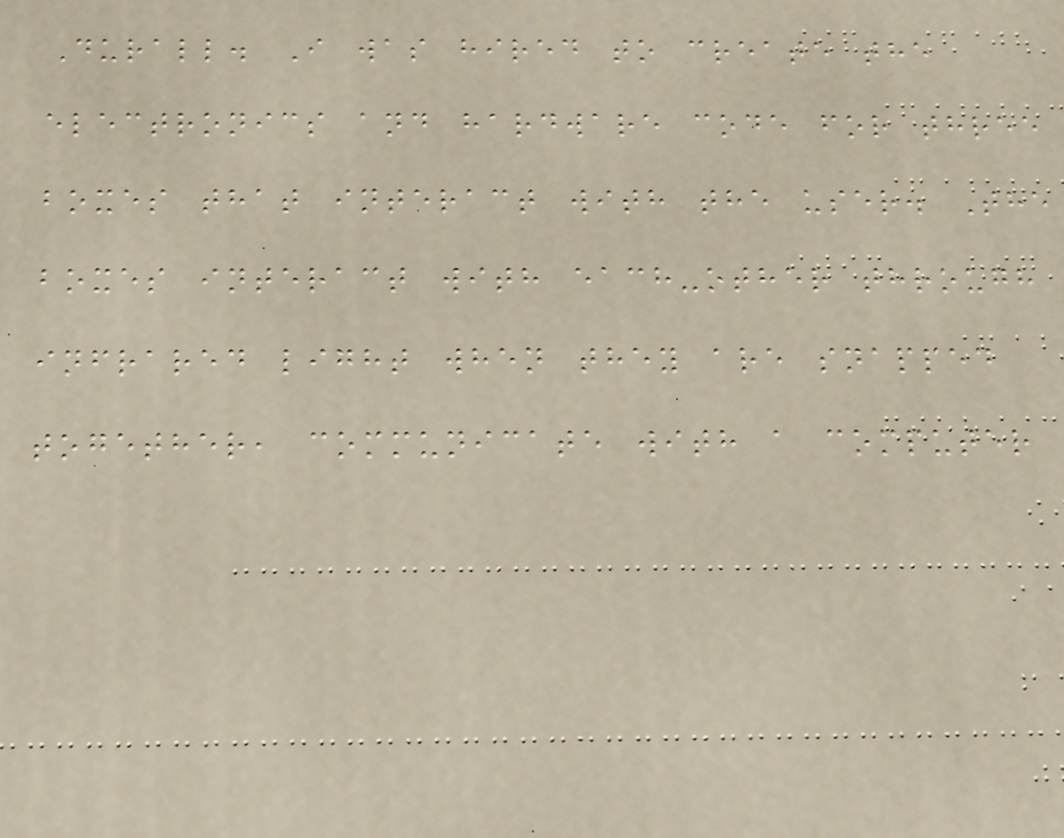Durall. I was hired to create the
electronics and hardware code for three
boxes that interact with the user. The
boxes interact with each-other through
infrared light when they are snapped
together, communicate with a computer
